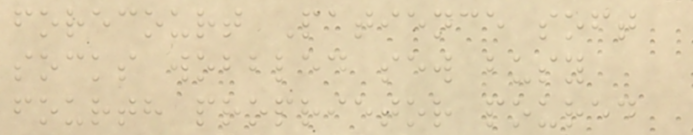forecourt Patience soft
socks wobbled sew busy
fourth proprietor poured
